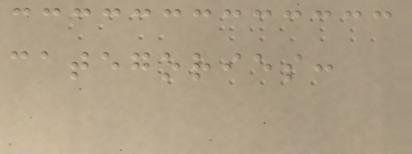categories:
